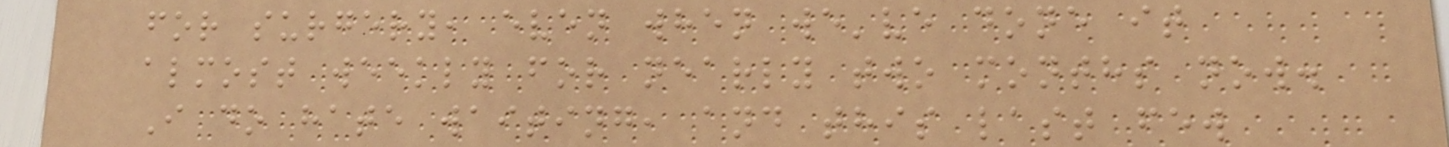for surgery, even when we've done it
almost weekly for nearly two months now.
I do hate waiting, and this last few
